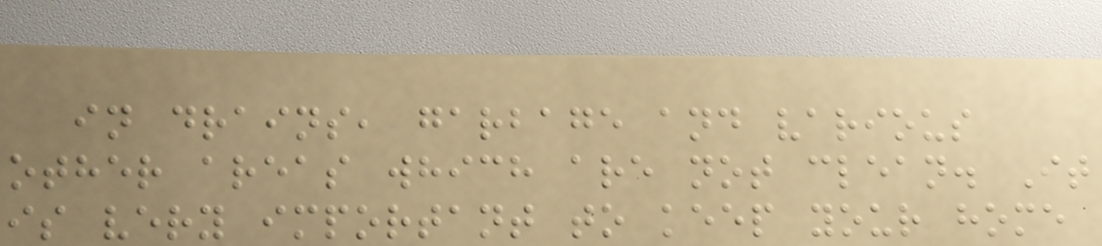in drains, garbage and various
other areas which are not clean. It
is very important to keep your home
